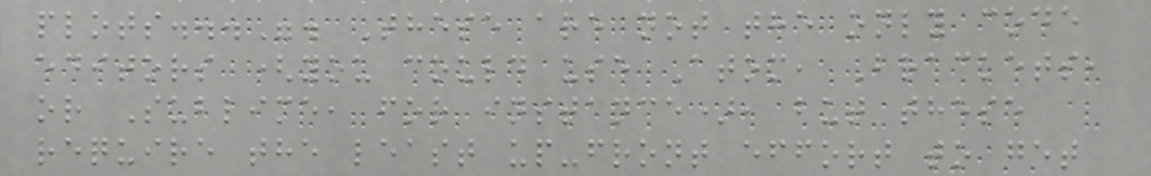plots...". These are not the only code
editors (you could use Atom, Brackets,
or Sublime, for instance), but these
require the least up-front effort to get
